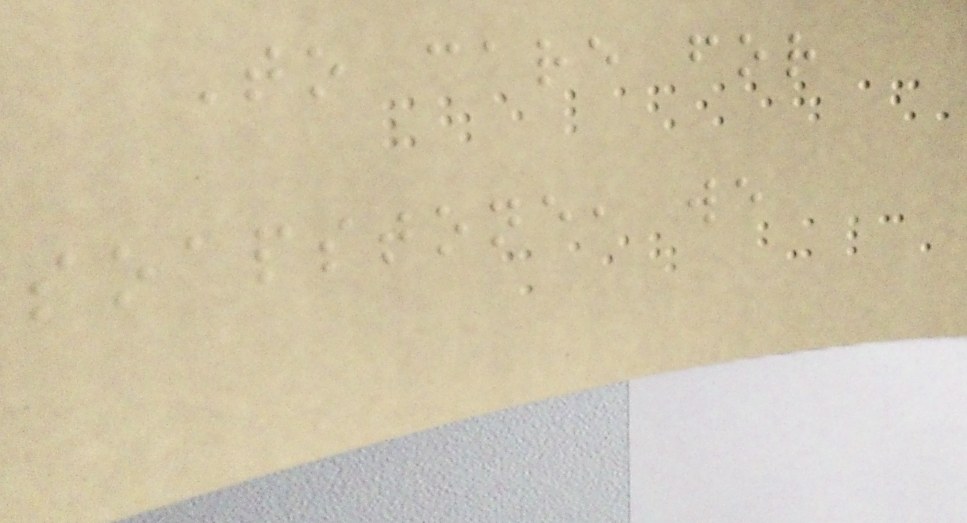To care for
soapstone, we
